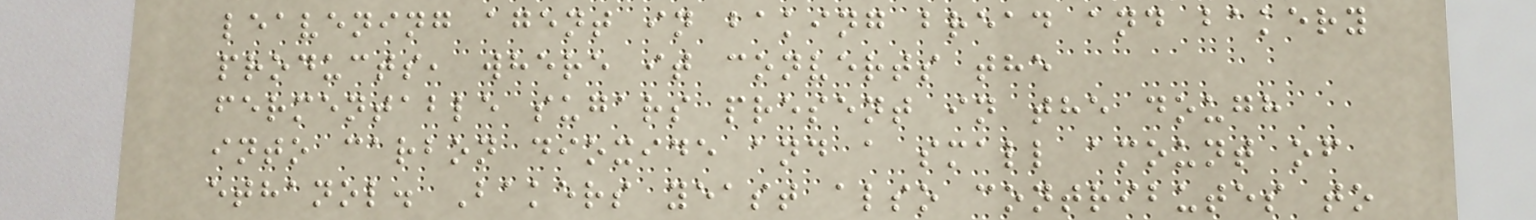leavening agent in baking bread and bakery
products, where it converts the
fermentable sugars present in the dough
into carbon dioxide and a small amount of
ethanol. Bakers yeast also contributes to
